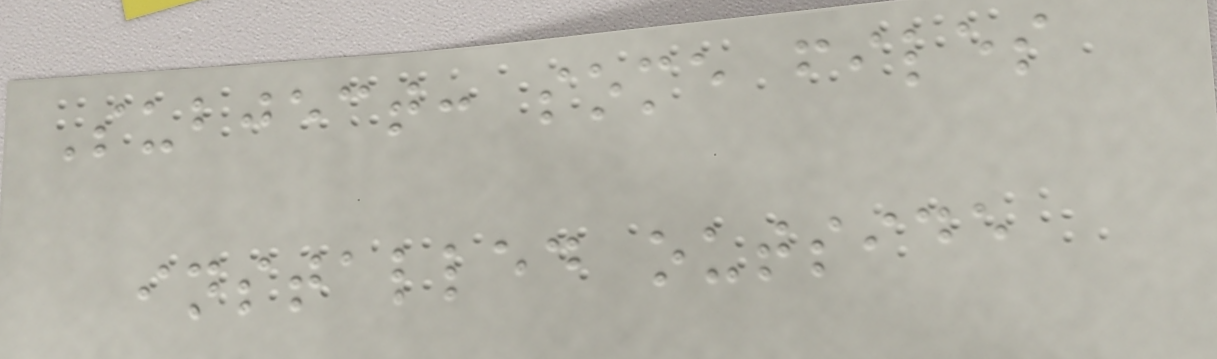Subject: some files
installed outside
